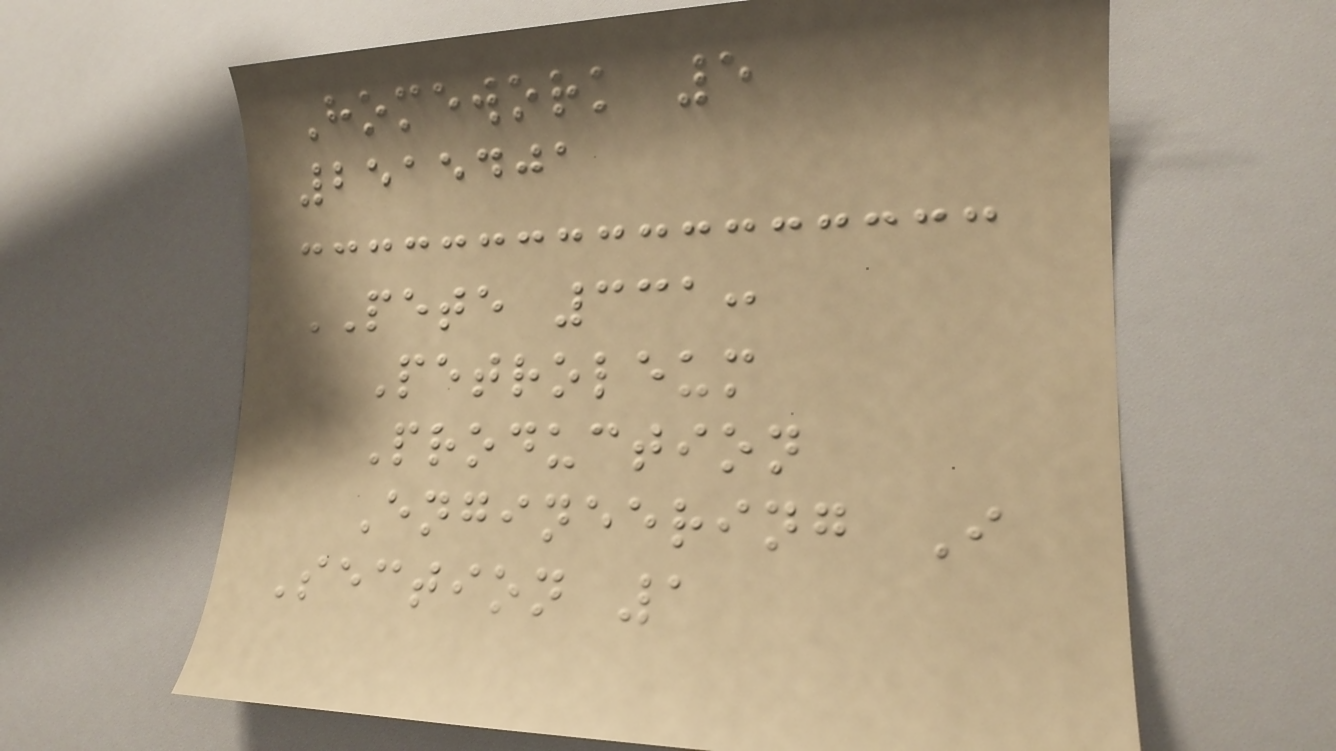Homework 5
2515401
PETE 331:
Petroleum
Production
Engineering I
Section 1
